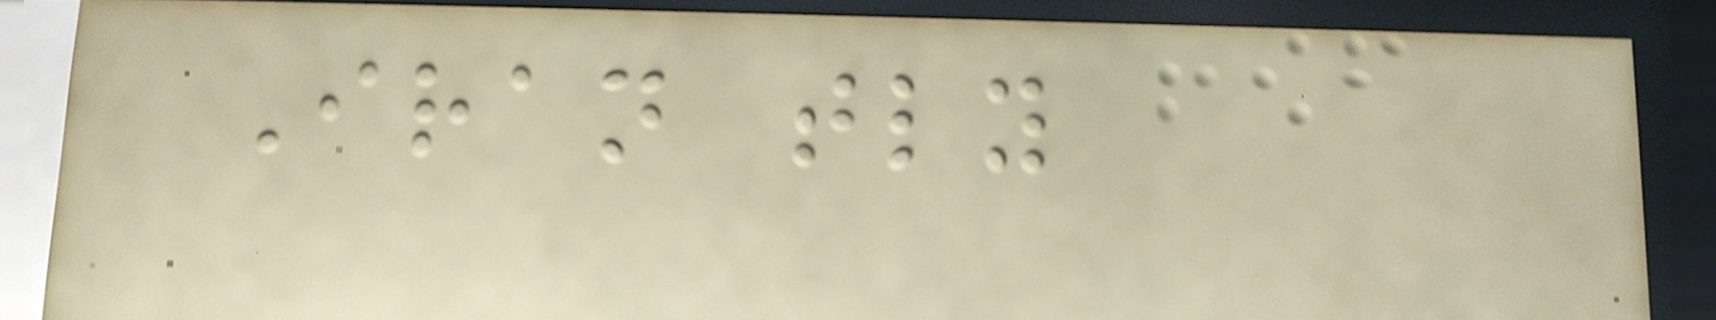Iran tly
